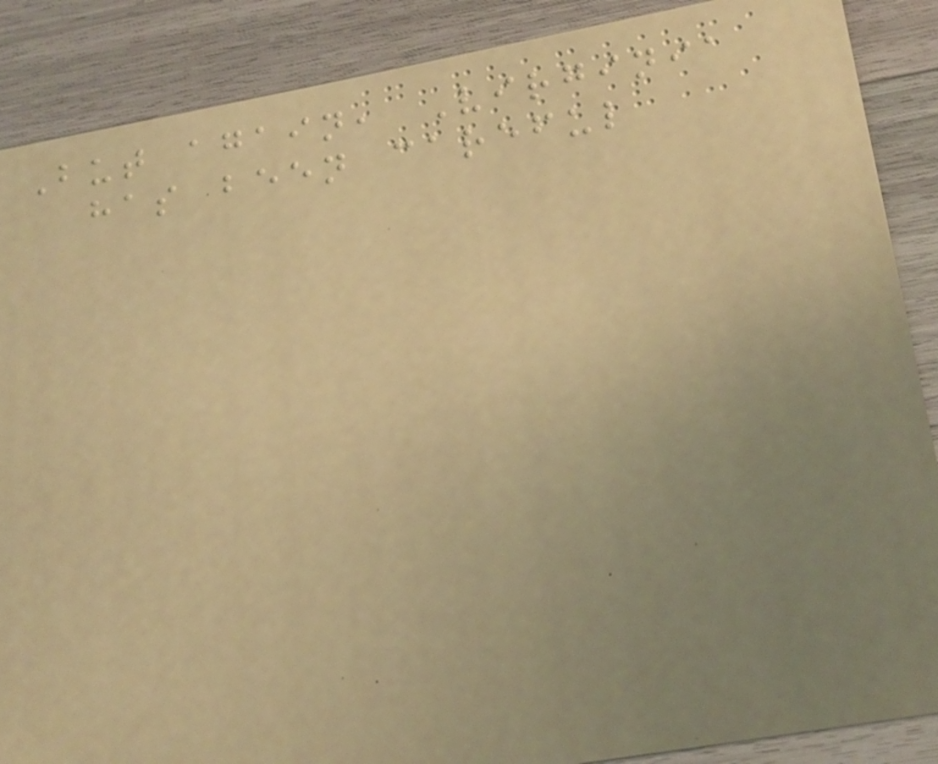But again, Virginia
has been careful
